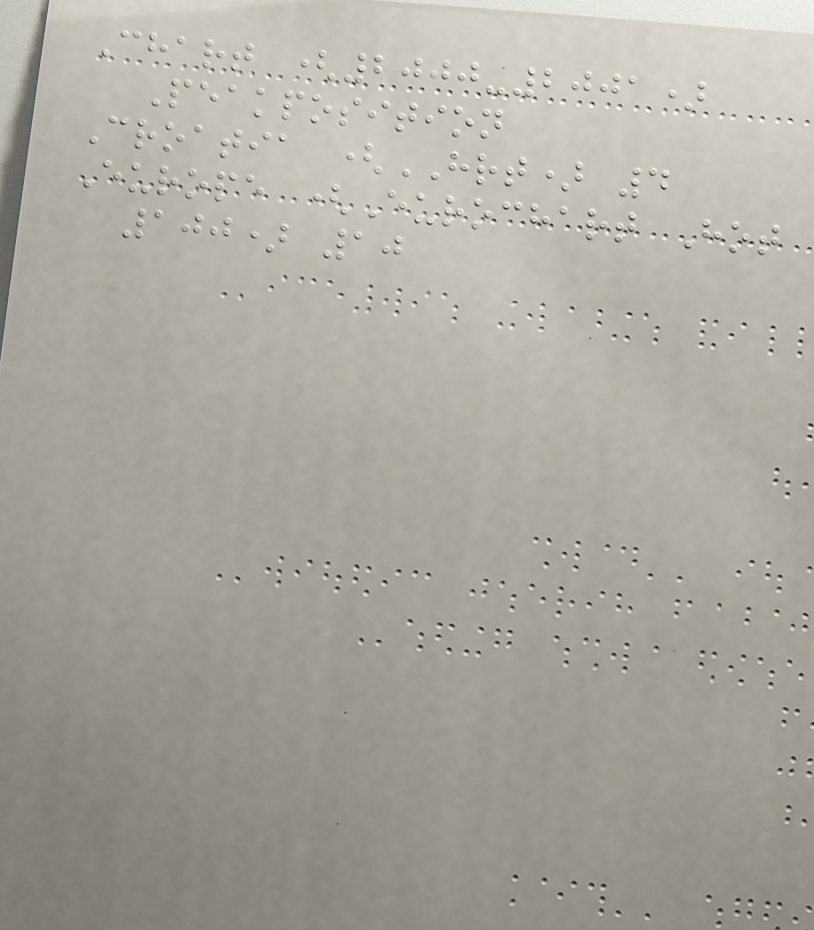Chart (2000-2001)
Peakposition
Croatia (HRT) 4
Europe (Eurochart Hot
100) 10
